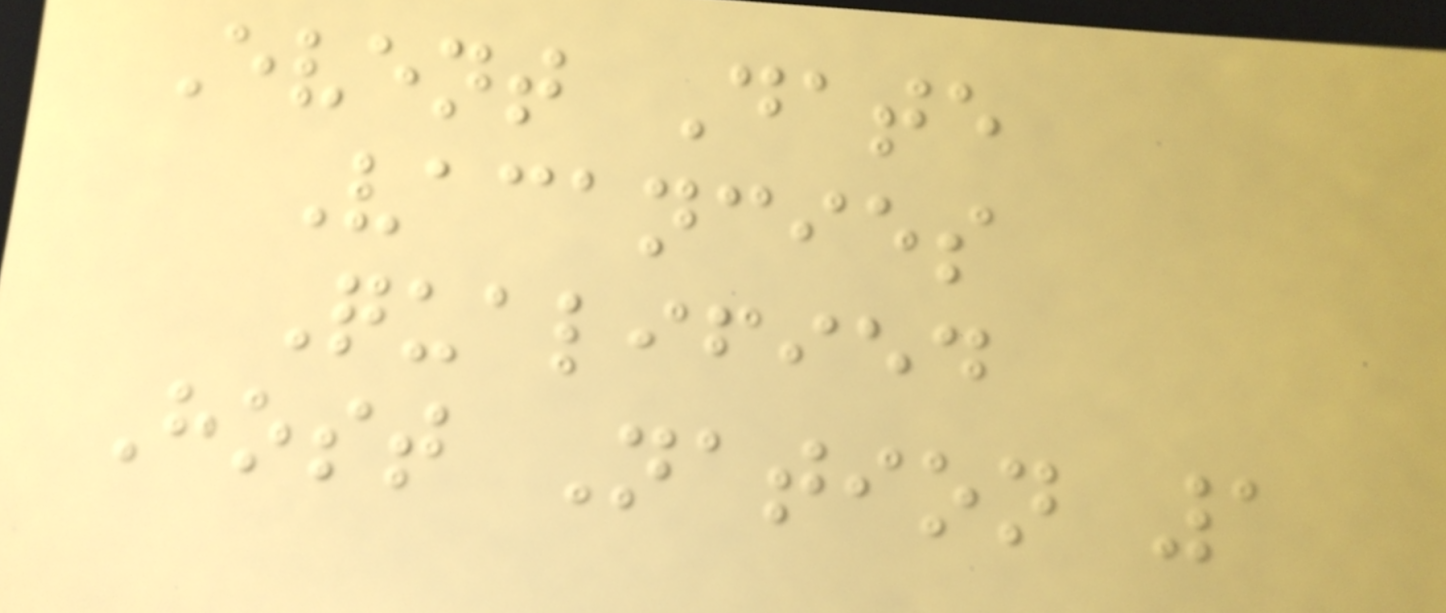Event Date
Vacancies
Qualified
Host Nation 1
